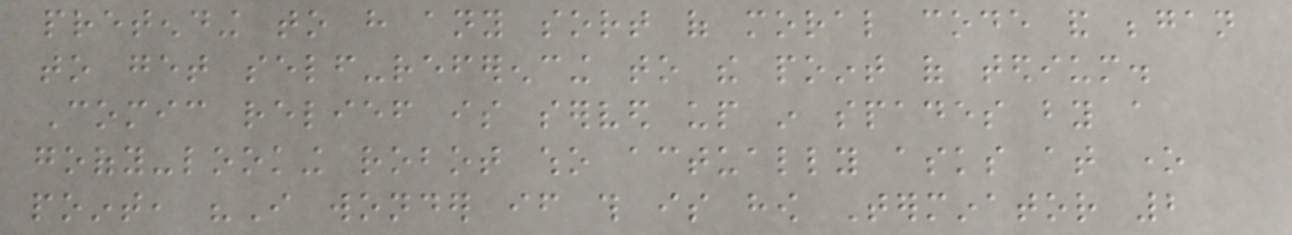pretending to have any sort of moral code and began
to get self-referencing to the point of tedium.
Comic relief is served up in spades by a
goofy-looking robot who actually asks at one
point, "I wonder if this is how Terminator 2
